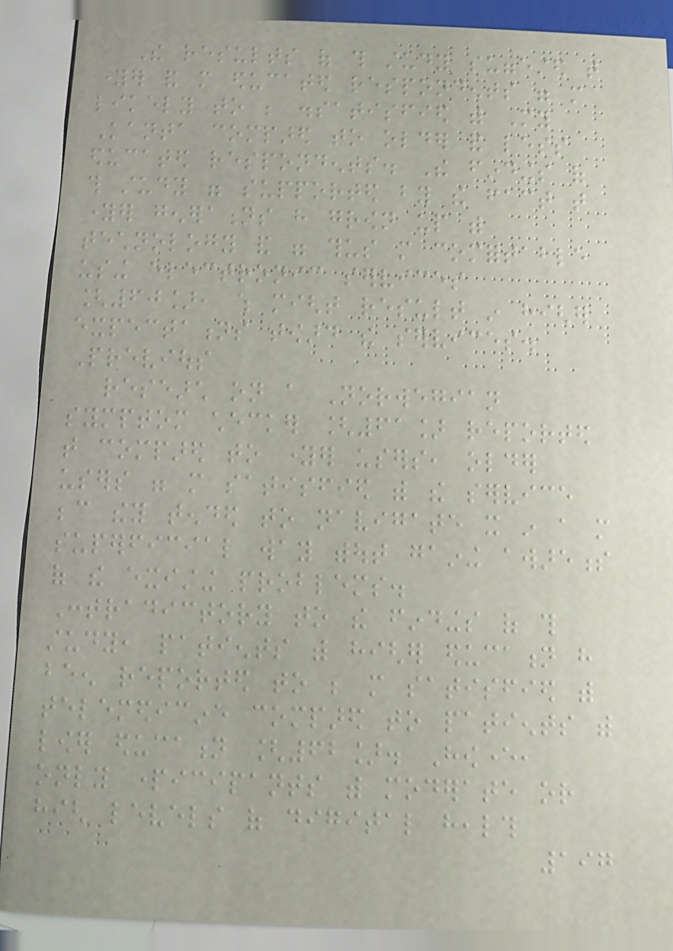The results of this study suggested that
younger and more educated respondents were more
likely to be dissatisfied with My
Kanta compared to older and less
educated respondents. The findings of
this study were supported by the fact that
younger generations have grown up with
technology and were thus more comfortable
using electronic services
[60], which might result in higher
expectations toward the services.
Previous
research on a Norwegian
symptom checker [61] reported
that compared to younger users, older
users were more satisfied with the service
because they tended to navigate it in a more
superficial way without gaining awareness
of the existing problems.
Contradictory to the findings of this
study, patients with higher education have
been reported to be more satisfied with
telemedicine compared to patients with
lower education [62]. However,
only participants with moderate or
high levels of digital health
197
